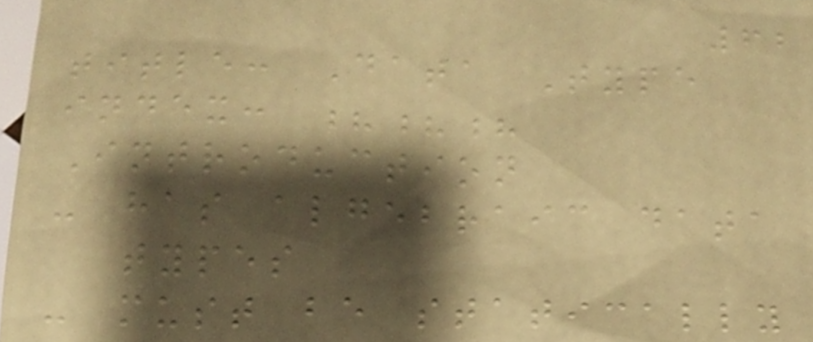62
title: Data Type
index: ???
Introduction
- has algebraic data
types
- must be statically
